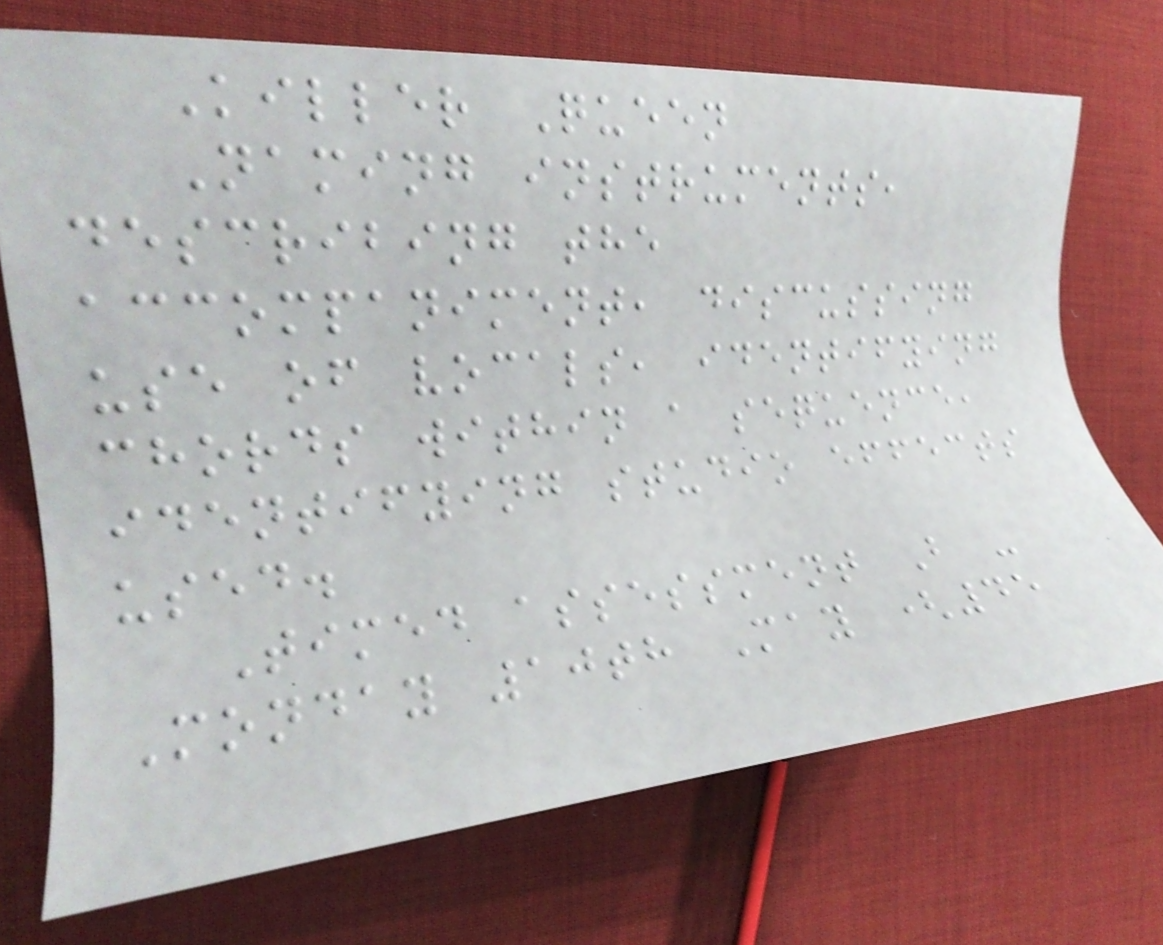Killer Queen
Naming instruments,
describing the
accompaniment, discussing
use of vocals, identifying
chords within a sequence,
identifying studio effects
used.
Timed assessment B -
Monday 10th May (45
